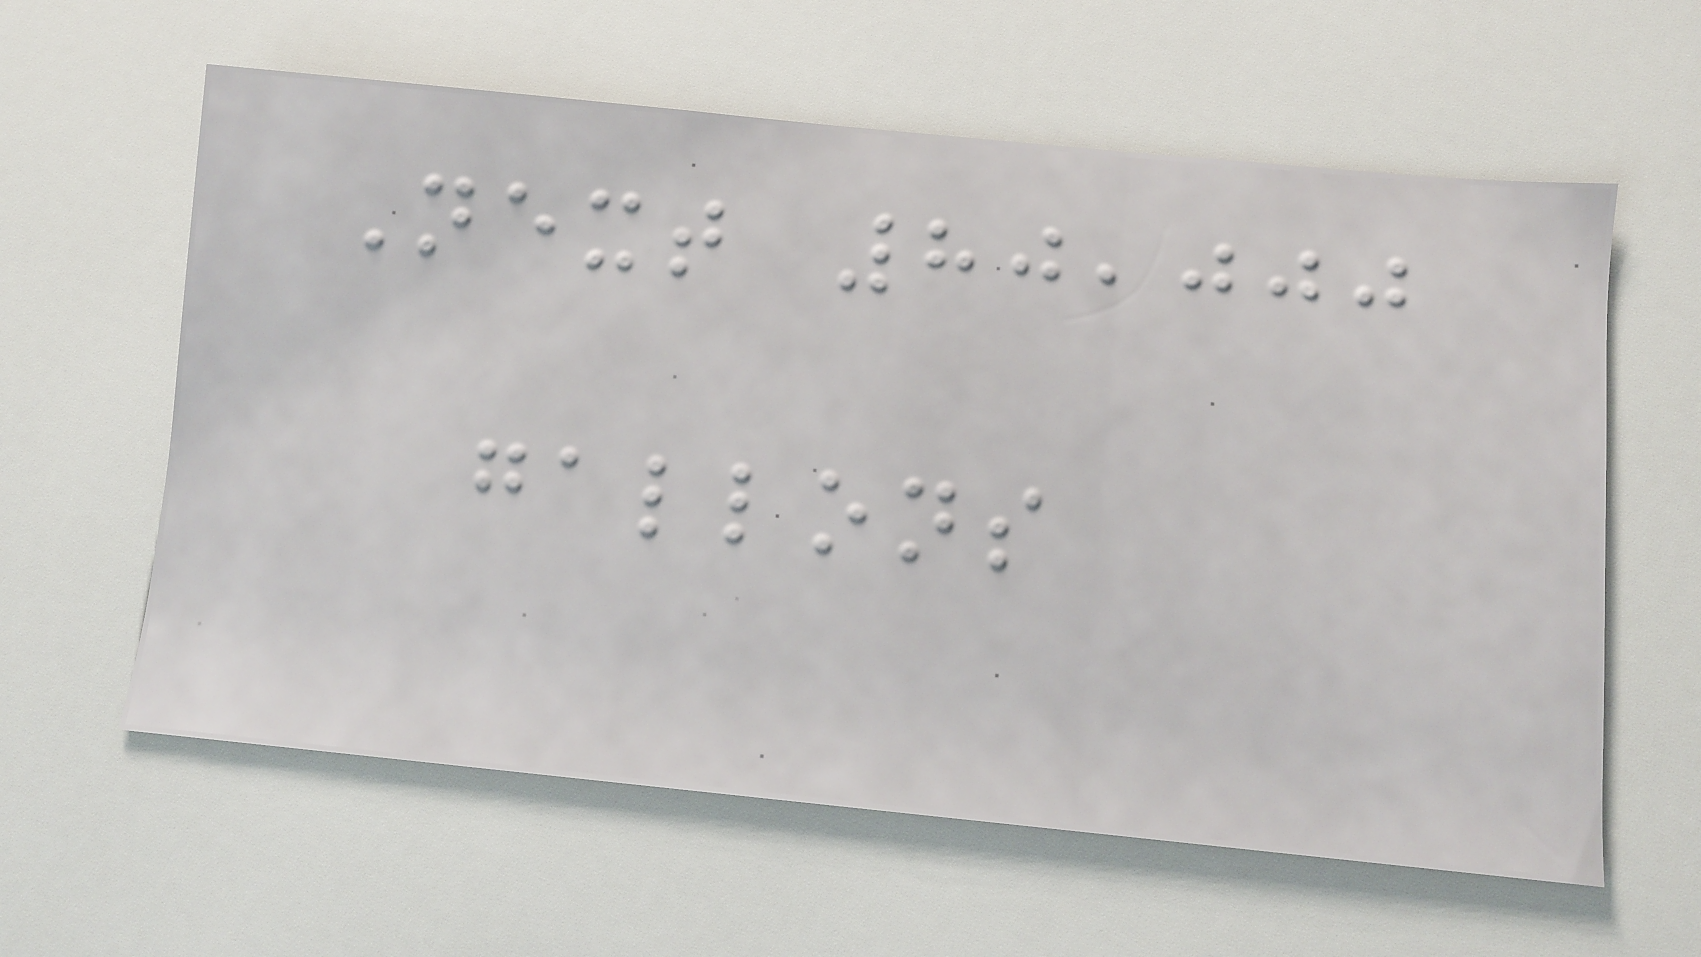Next 80,000
gallons
